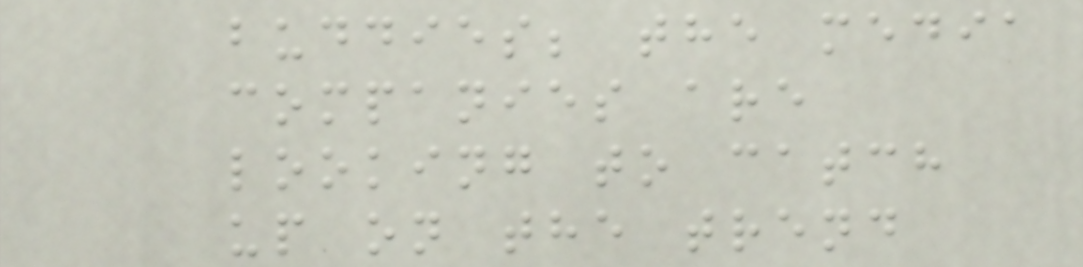buddies; the media
companies are
looking to catch
up on the trend
